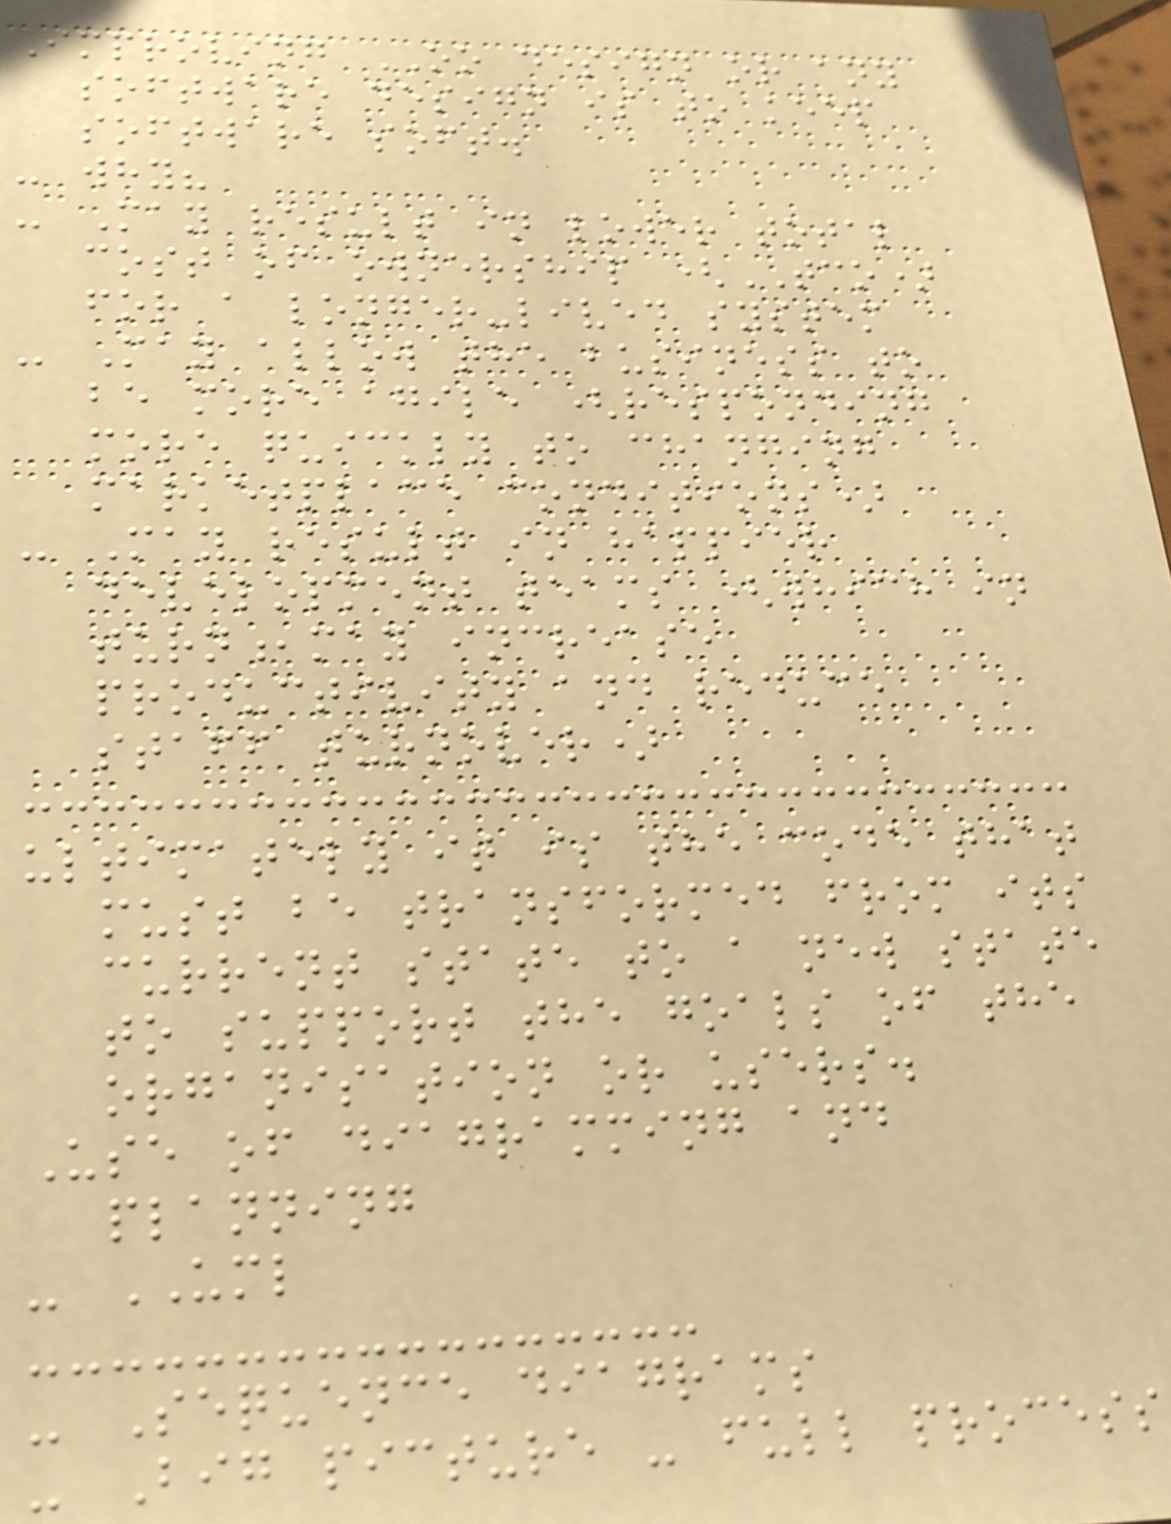Improving OO design or any
software design is to keep
software soft.
- why?
- May result in lower total
cost of ownership (TCO)
for a longer-lived system
- May allow the business to
be more agile (responding
more quickly to changing
marketplace conditions)
- May result in happier
development teams (which in
turn,may increase
productivity and reduce
staff turnover)
ultimately it is the code that
must be transformed from its
current state to a new state
to support the goals of the
organisation or users.
Use of diagramming and
planning
- UML
- Sequence diagrams
- Big picture - full process
